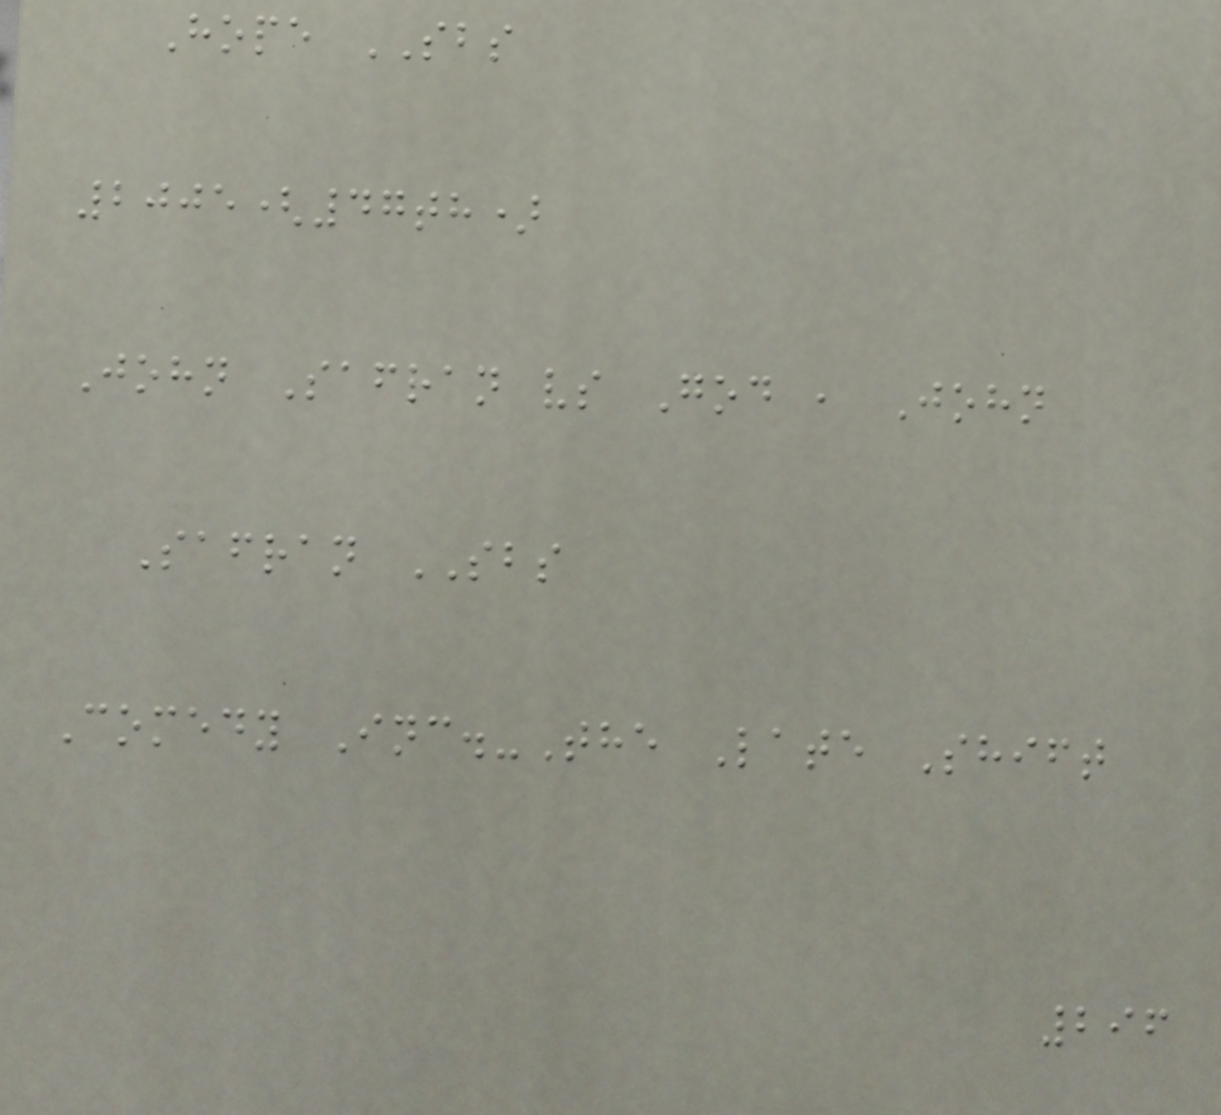Hope SBS
2005(47th)
John Safran vs God , John
Safran SBS
Comedy Inc.-The Late Shift
296
